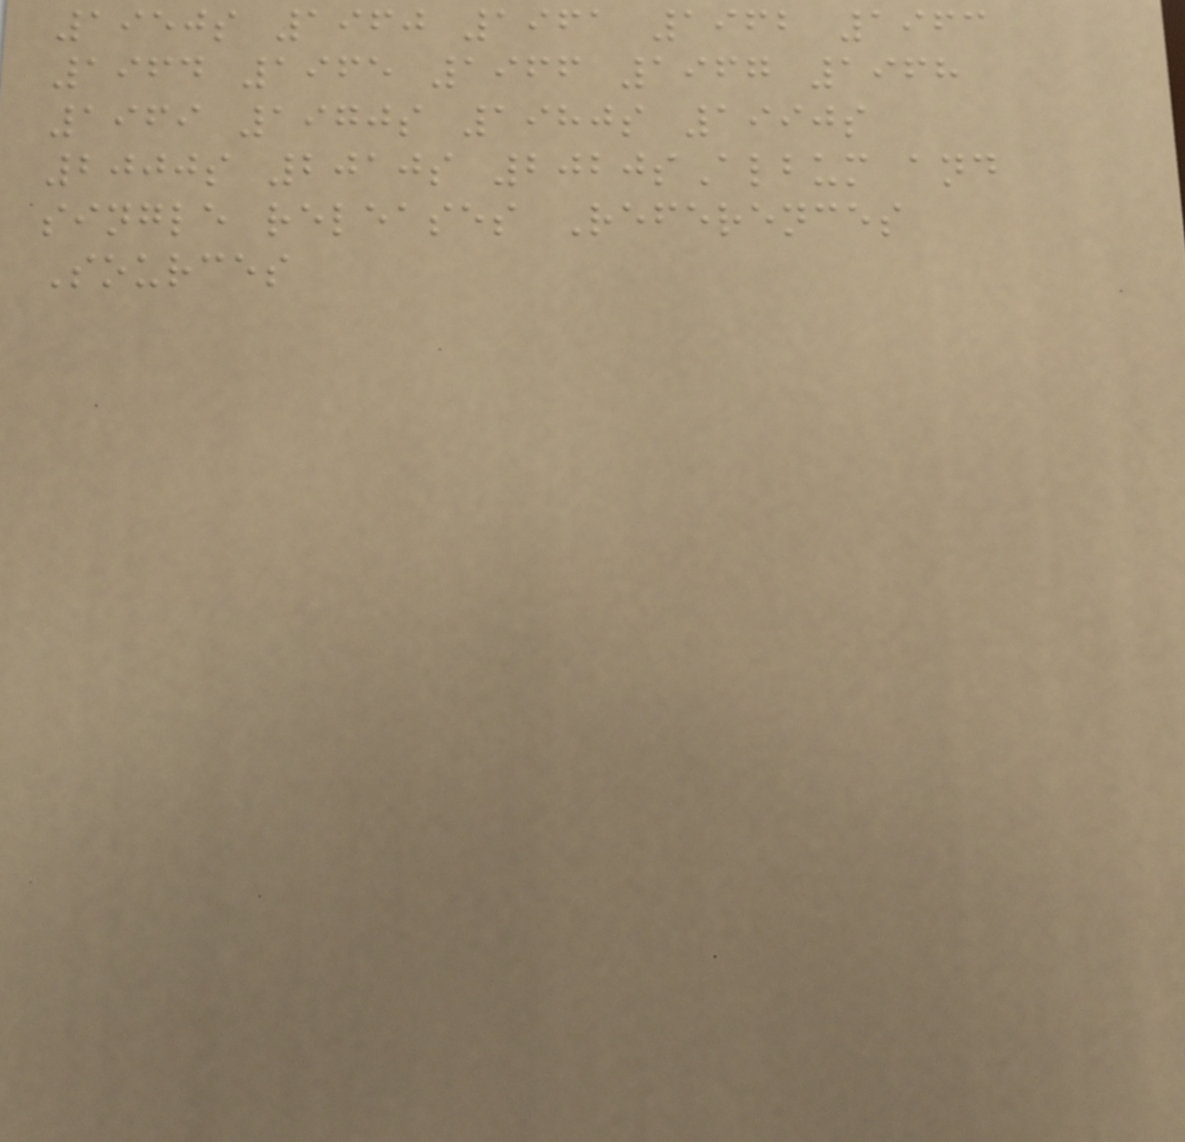1950s 1960 1961 1962 1963
1964 1965 1966 1967 1968
1969 1970s 1980s 1990s
2000s 2010s 2020sAlbum and
single releases References
Sources
